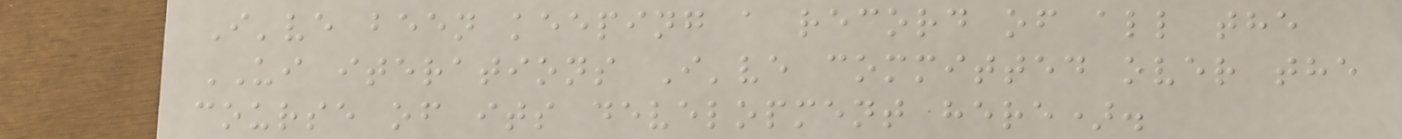I've been keeping a record of all the
UI iterations I've committed over the
course of its development here).
